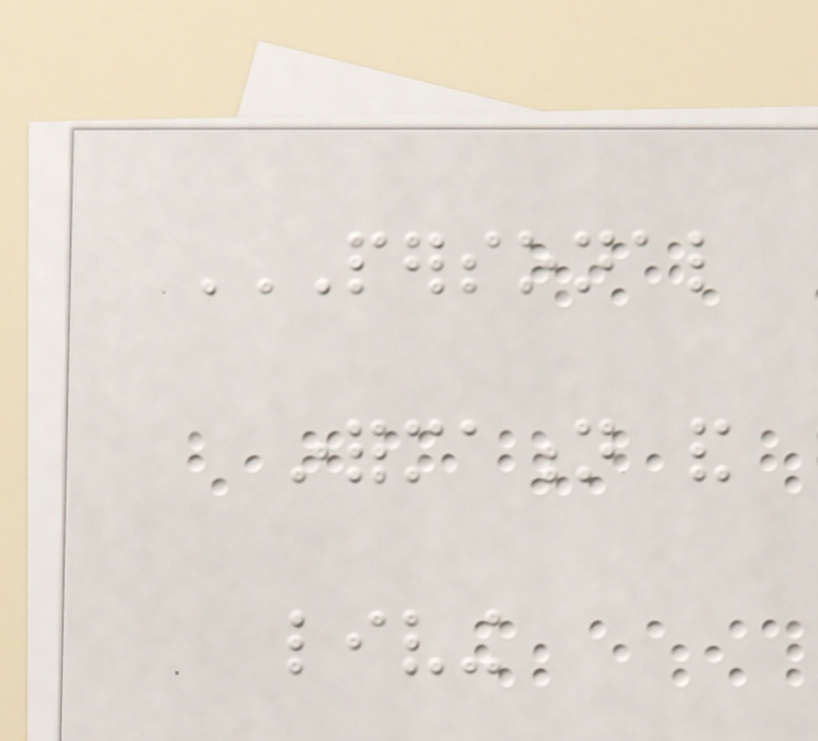PERSONAL
INFORMATION AND
LIVING
